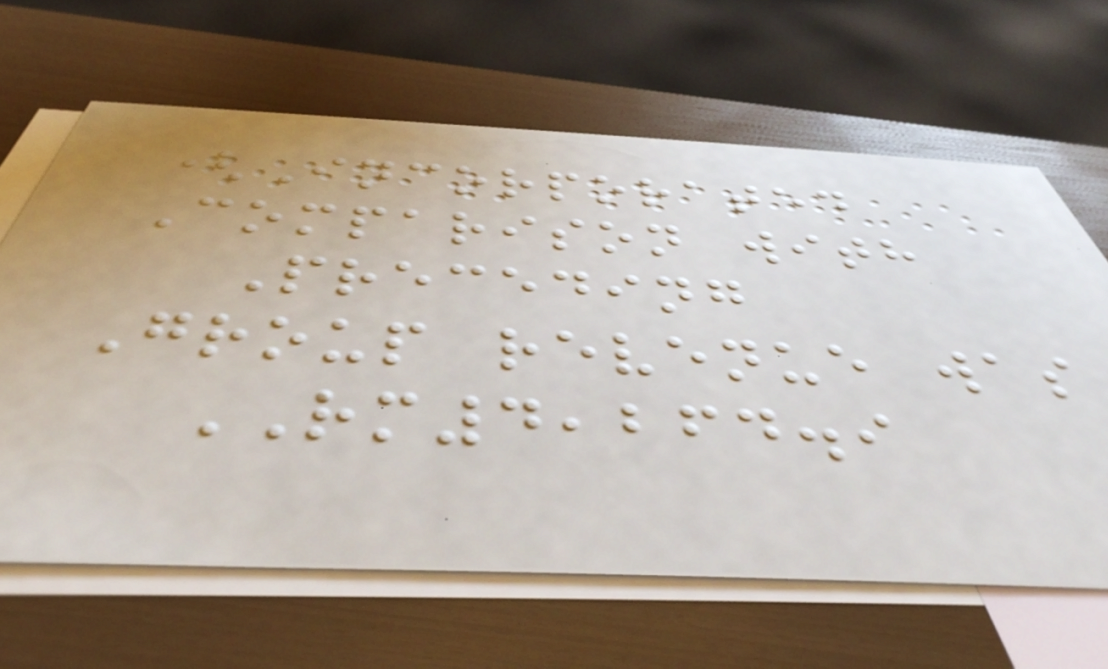(Incorporated
Comparison with
Preceding
Group revenue was
RM4,264.9
